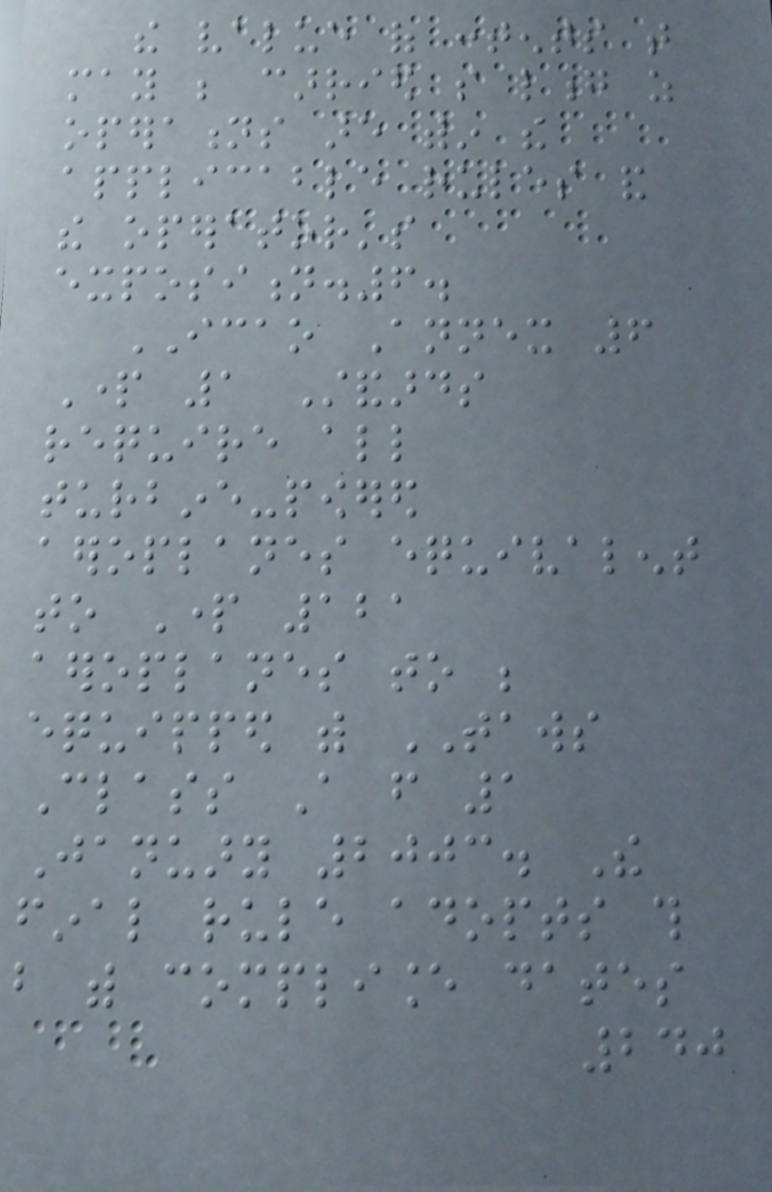the value of contents that
may be carried so long as
operations are within the
applicable rules and
the operator's
exposition.6.
ICAO Annex 6
Part 1 Standards
require all
turbine-powered
aeroplanes equivalent
to Part 121
aeroplanes to be
equipped with TAWS
Class A from 1
January 2003. The
final rule adopts this
but with compliance dates
240
